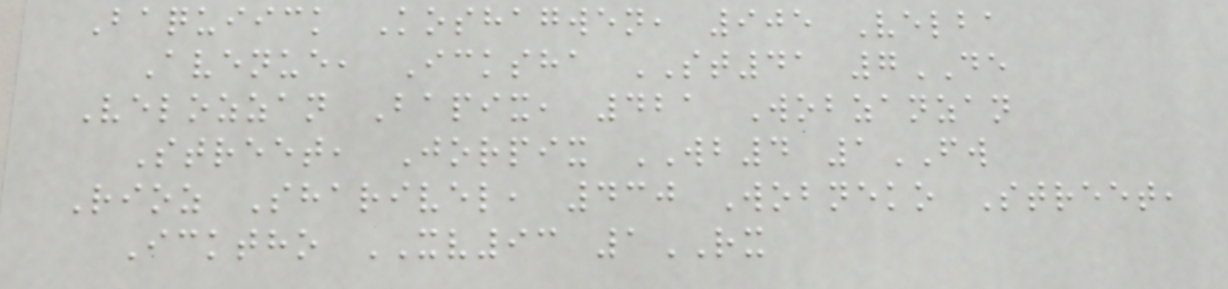Baquiick Koshagwen, 905 Velba
Avenue, Icksha ST41 7DE
Velozzan Bapix, 421 Wobzanzan
Street, Jorpix WB4 1FW
Rioz Sharivel, 430 Wobneko Street,
Icktho XV93 1RX
